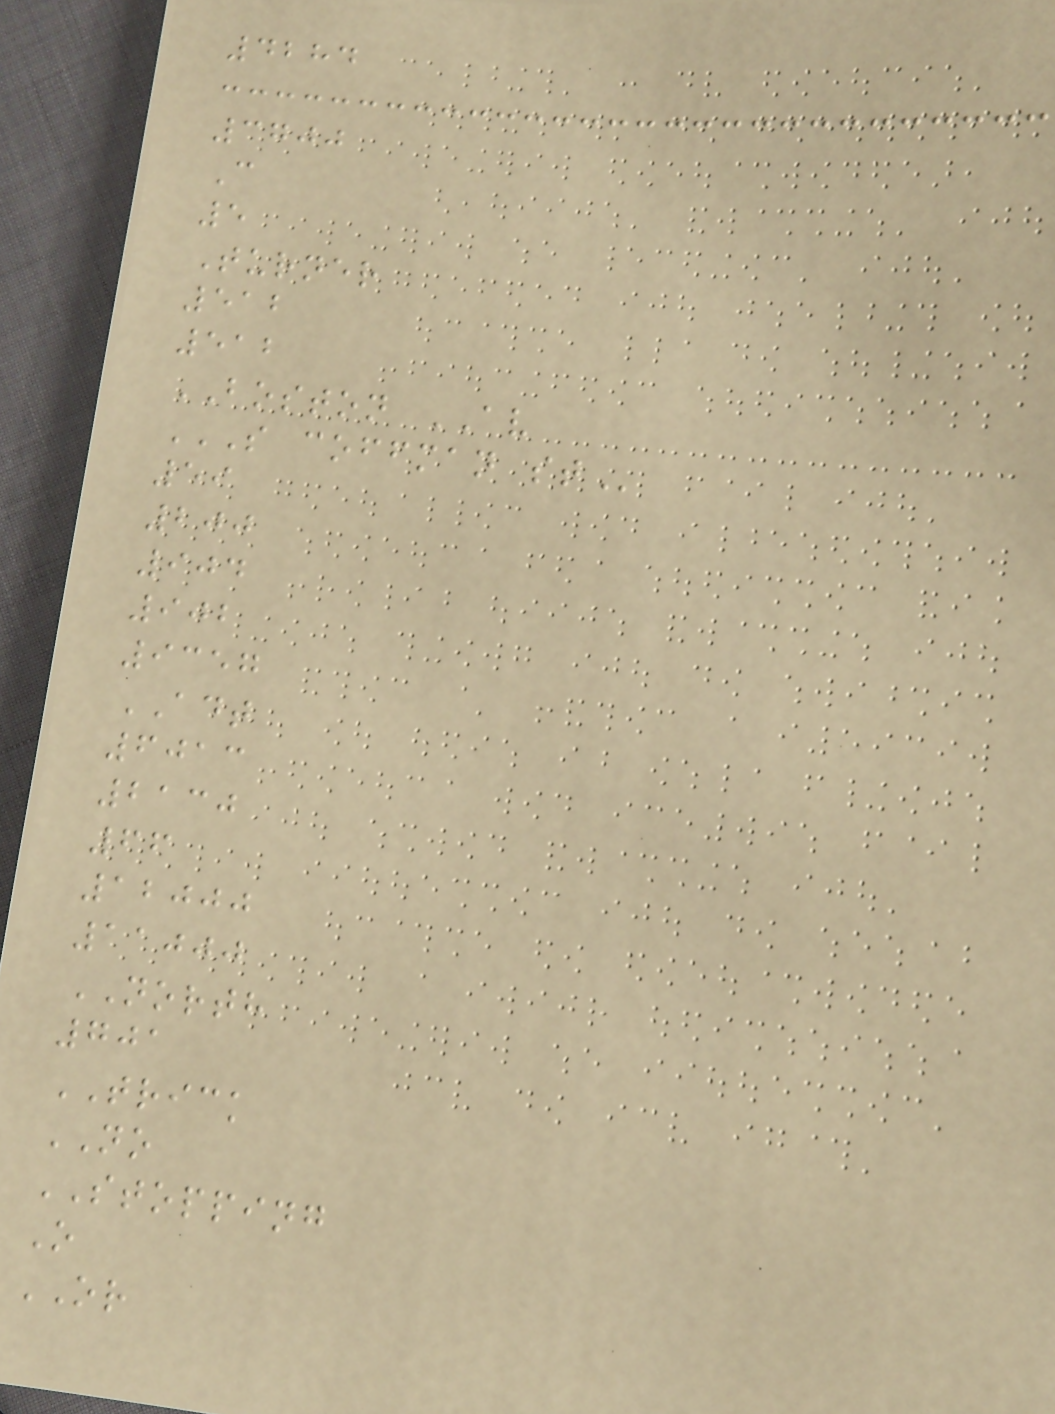4284
3700
C
5
Turner
512
512
BOSTON AV
S COFFMAN ST
59
200
904
902
9357
ADT
6013
2130
66
12000
11000
NORTH
701
TRICK
NO
STOPPING
O
OR
